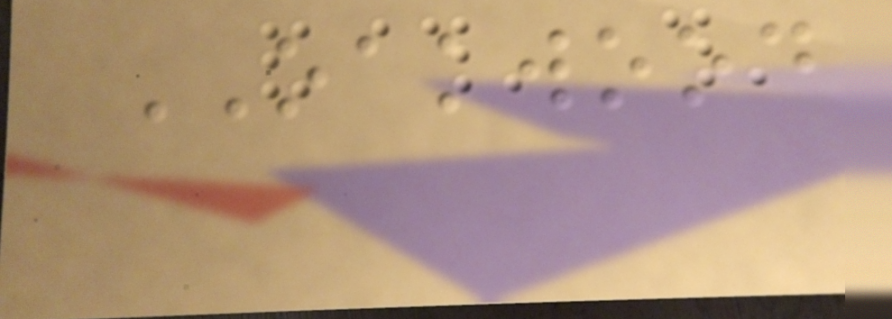OAKWOOD
